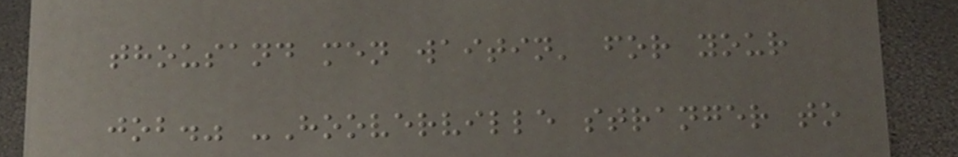thousand men waitin' for your
job." -Hooverville stranger to
